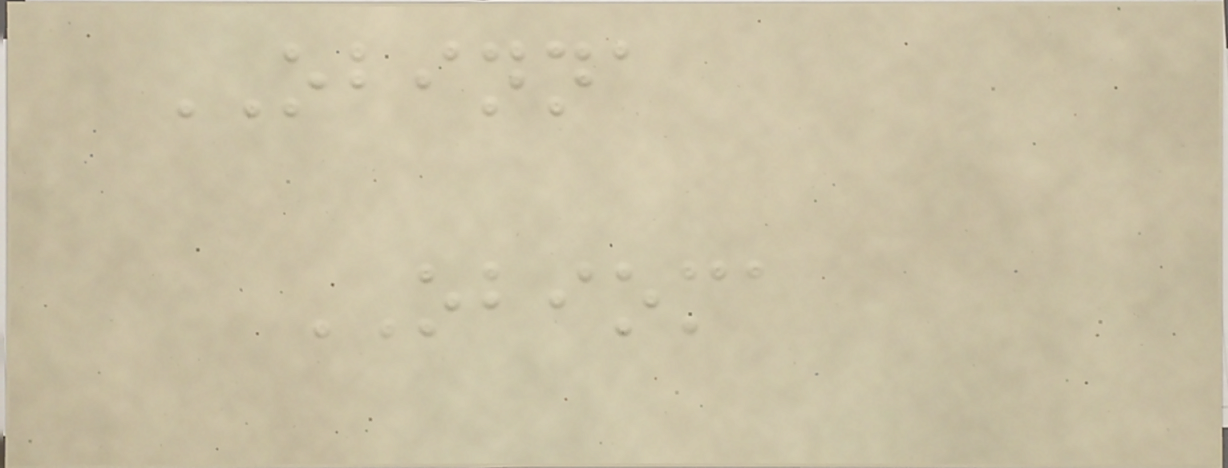OBINNA
OBIOMA
